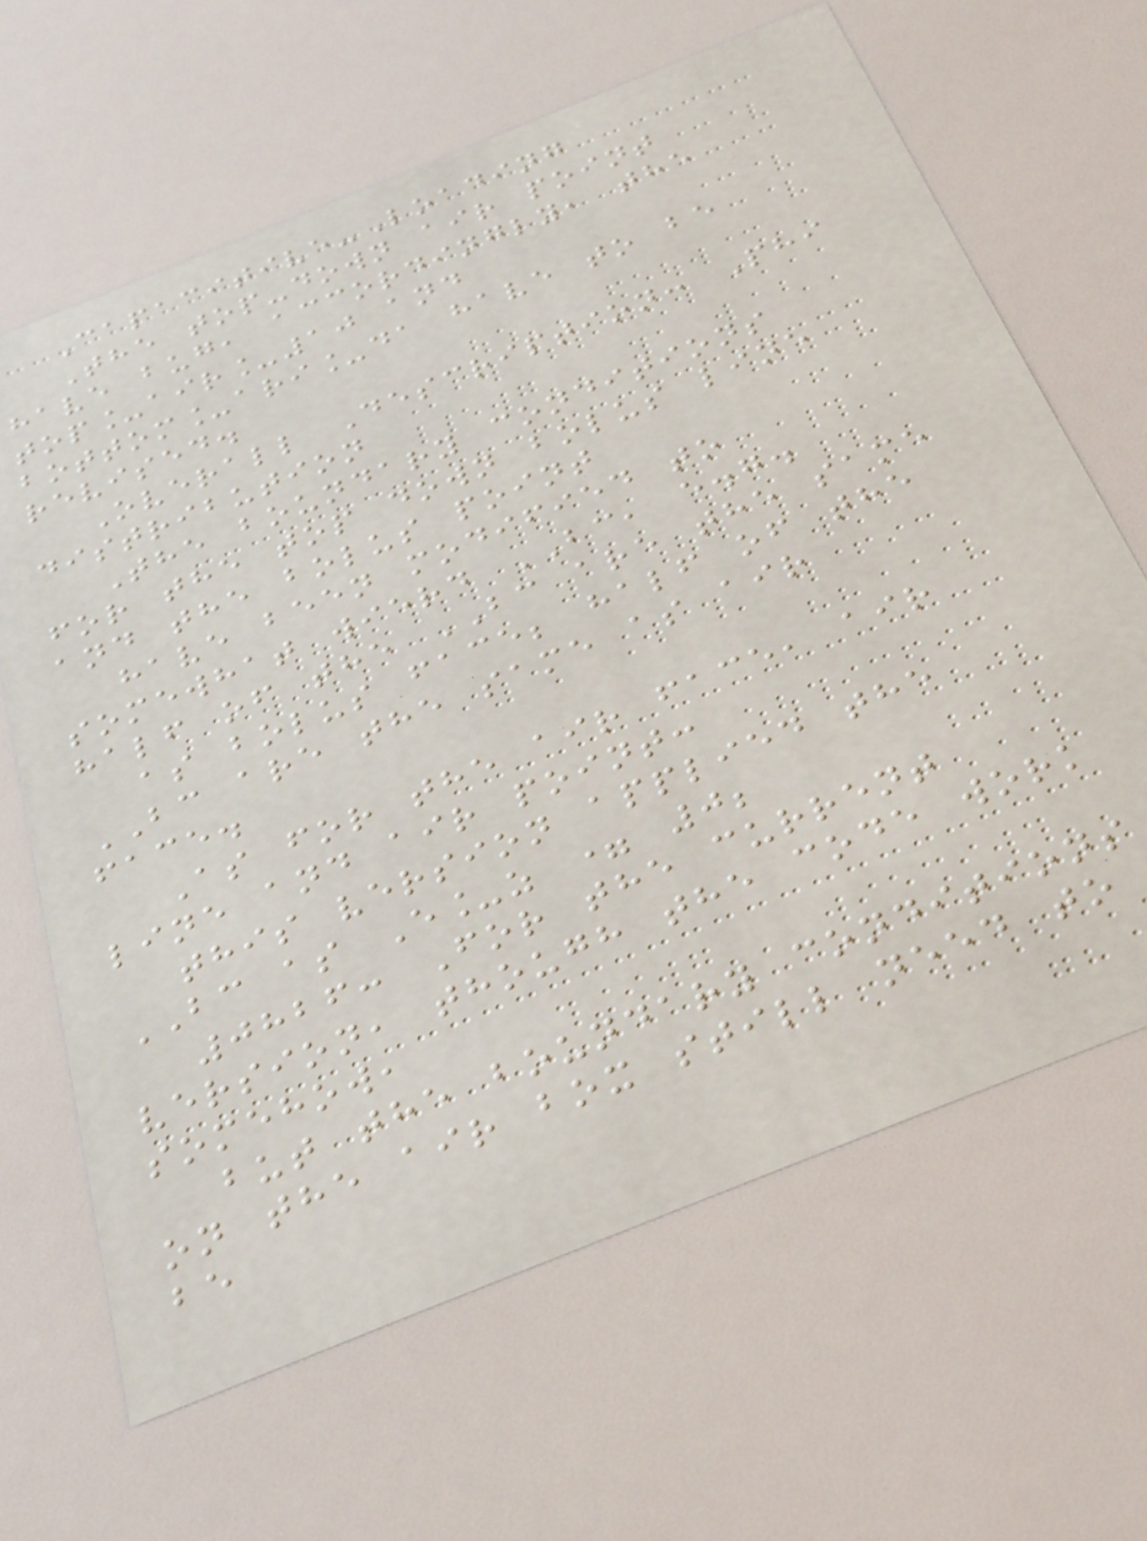Capacitive-Loading
The top-down air point
have bug, accordingly, the
top_air_10 and
bottom_ari_da have to be
revised.
Overall Description: Phi
distribution
The boundary conditions
for the top down bolus line
and the bolus point
have been modified to
somewhat wierd BC, e.g.
half of the BC are the same
as bolus face; half of the
BC are the same as air
face.
As for the air face, air
line and air point:
this version applied the
BC as E_z = 0;
0826: For the current
version, though the code work
somehow,
but the boundary conditions
on the air box still need to
be
